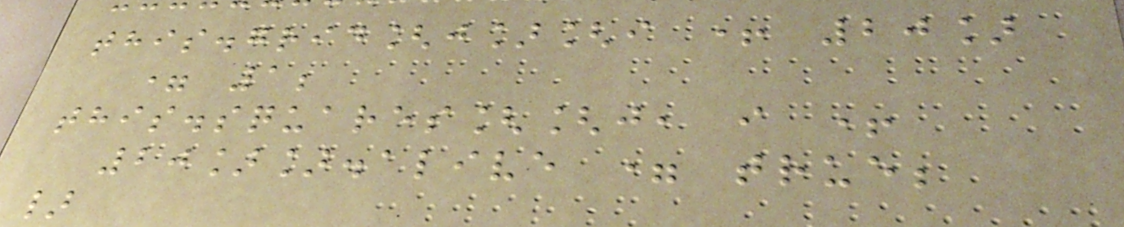this.grid[j][i + 20]
= 1;
this.squares[[j, i +
20]].alive = true;
}
